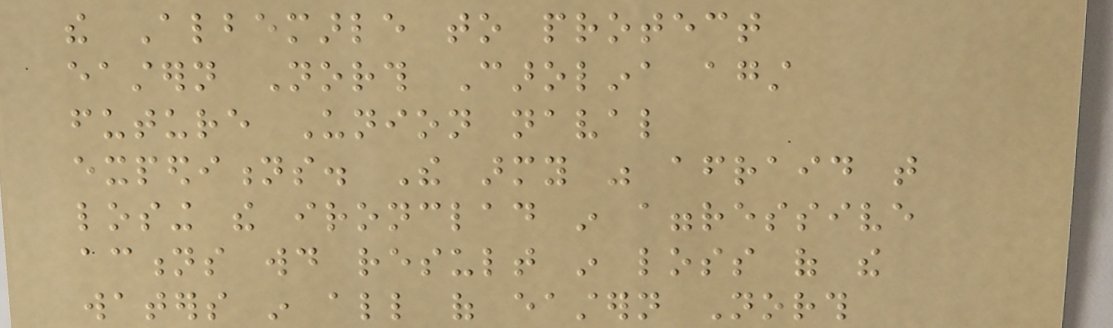the Albemarle to protect
eastern North Carolina against
future Union naval
expeditions. The army was afraid that
losing the ironclad in aggressive
actions would result in loss of the
waters in all of eastern North
